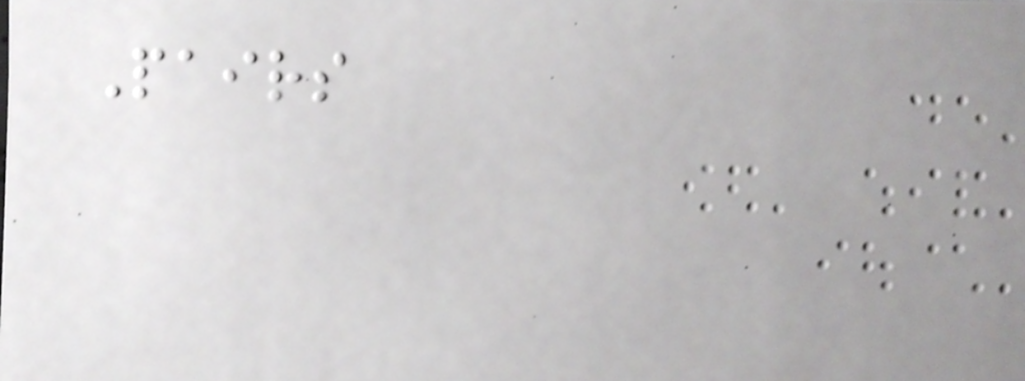Pairs
